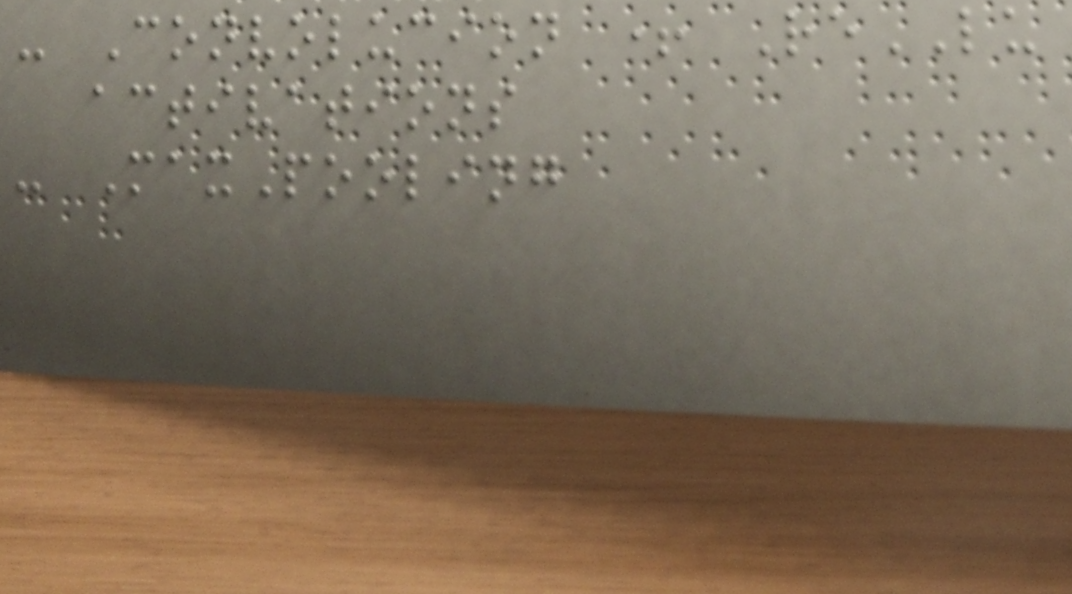- Convolucion + ReLU
activations
- MaxPooling
